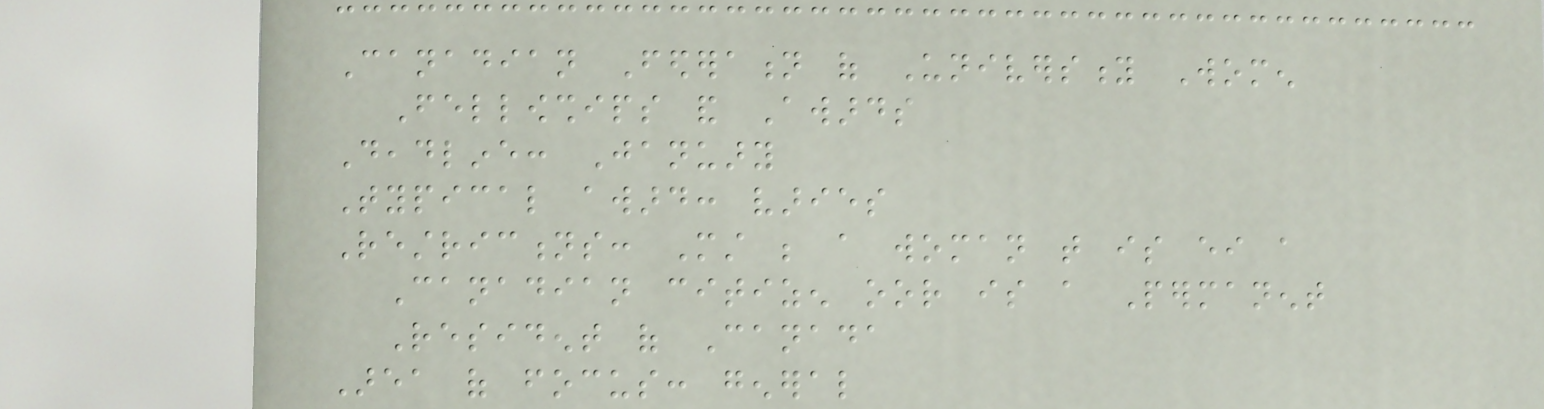Canadian Federation of University Women
Fellowships and Awards
Deadline: January
Typical award: varies
Restrictions: Must be a woman that is either a
Canadian citizen oor is a Permanent
Resident of Canada
Area of focus: general
